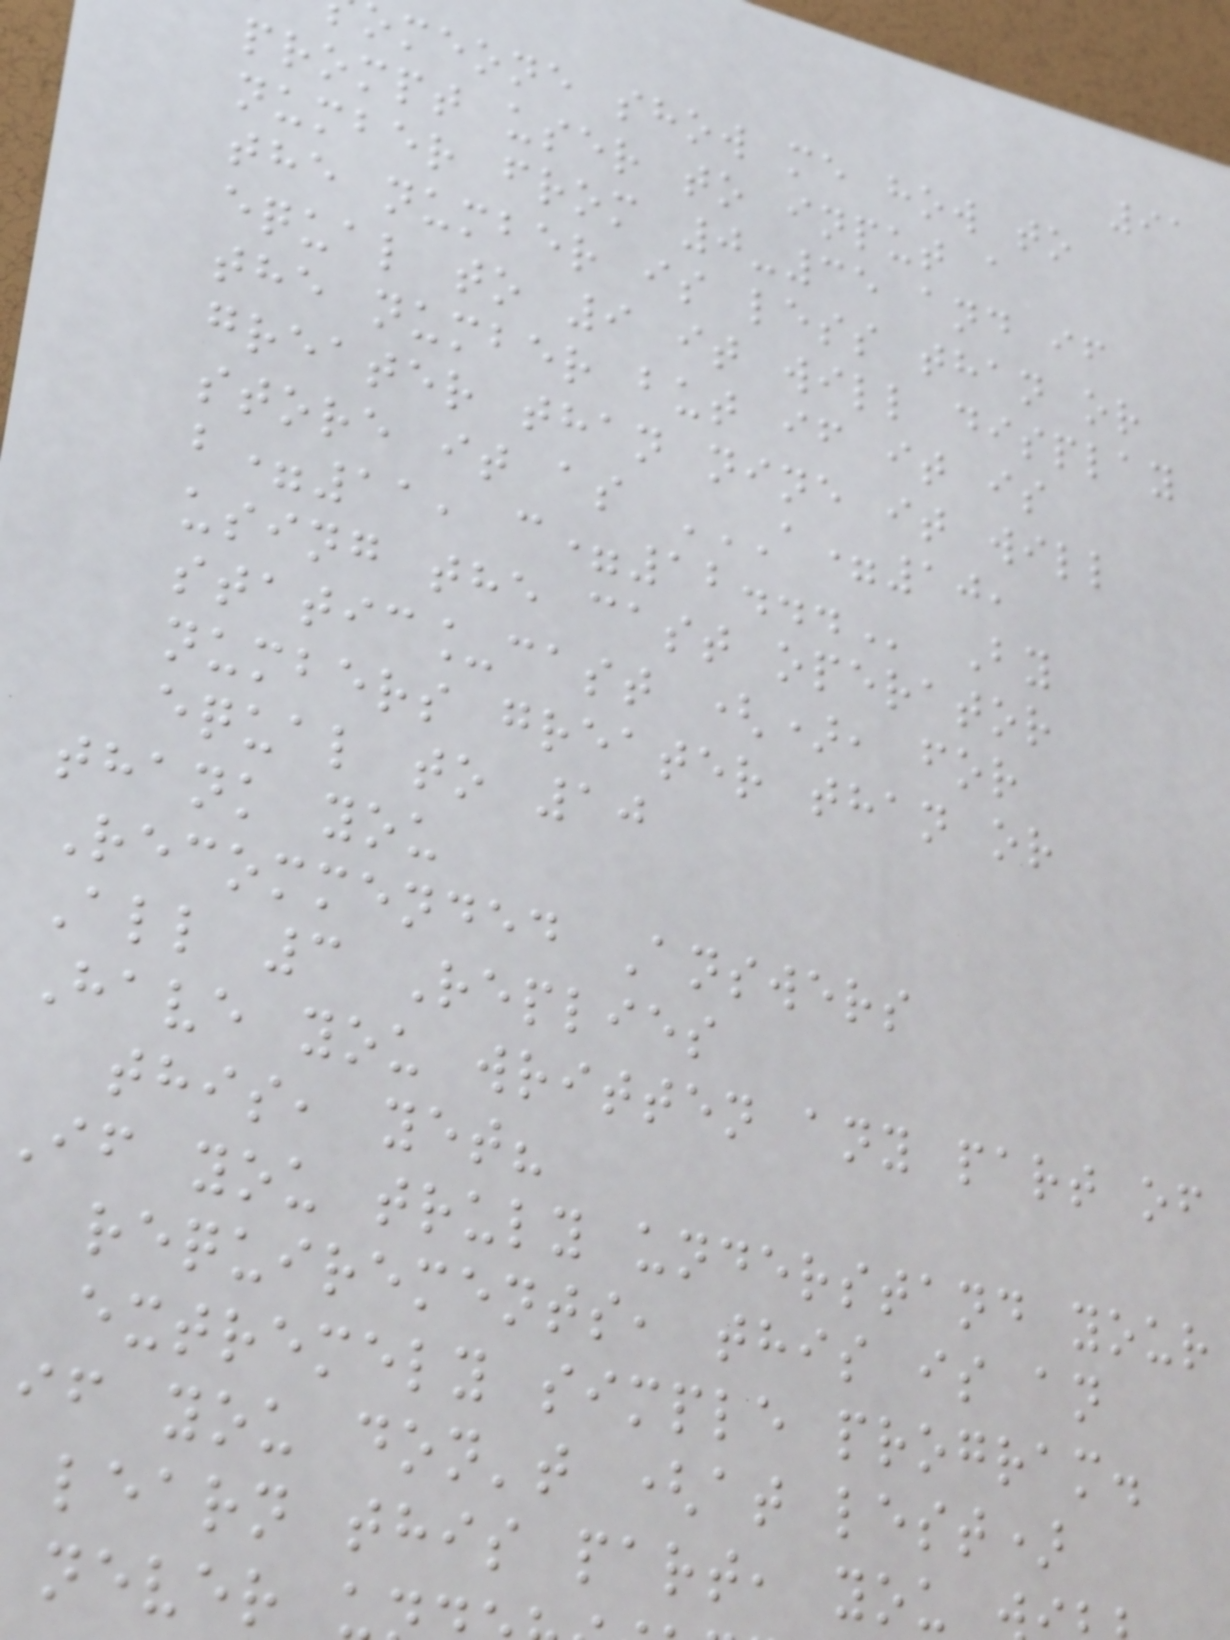91
omeone show me how to
prompt user to input a
number from 0-35 and if
the number is less than or
equal to 9 it will display
the number but if it is
greater than nine it will
store it as A=10,
b=11,
using the cast operator
static_cast (), for
numbers greater than or
equal to 10
thank you
Recommended Answers
All 3 Replies
Have you written any part of
this, yet?
if you truly understand your
requirements, this is an
extremely simple program.
if you don't (at lest)
learn this part, you
